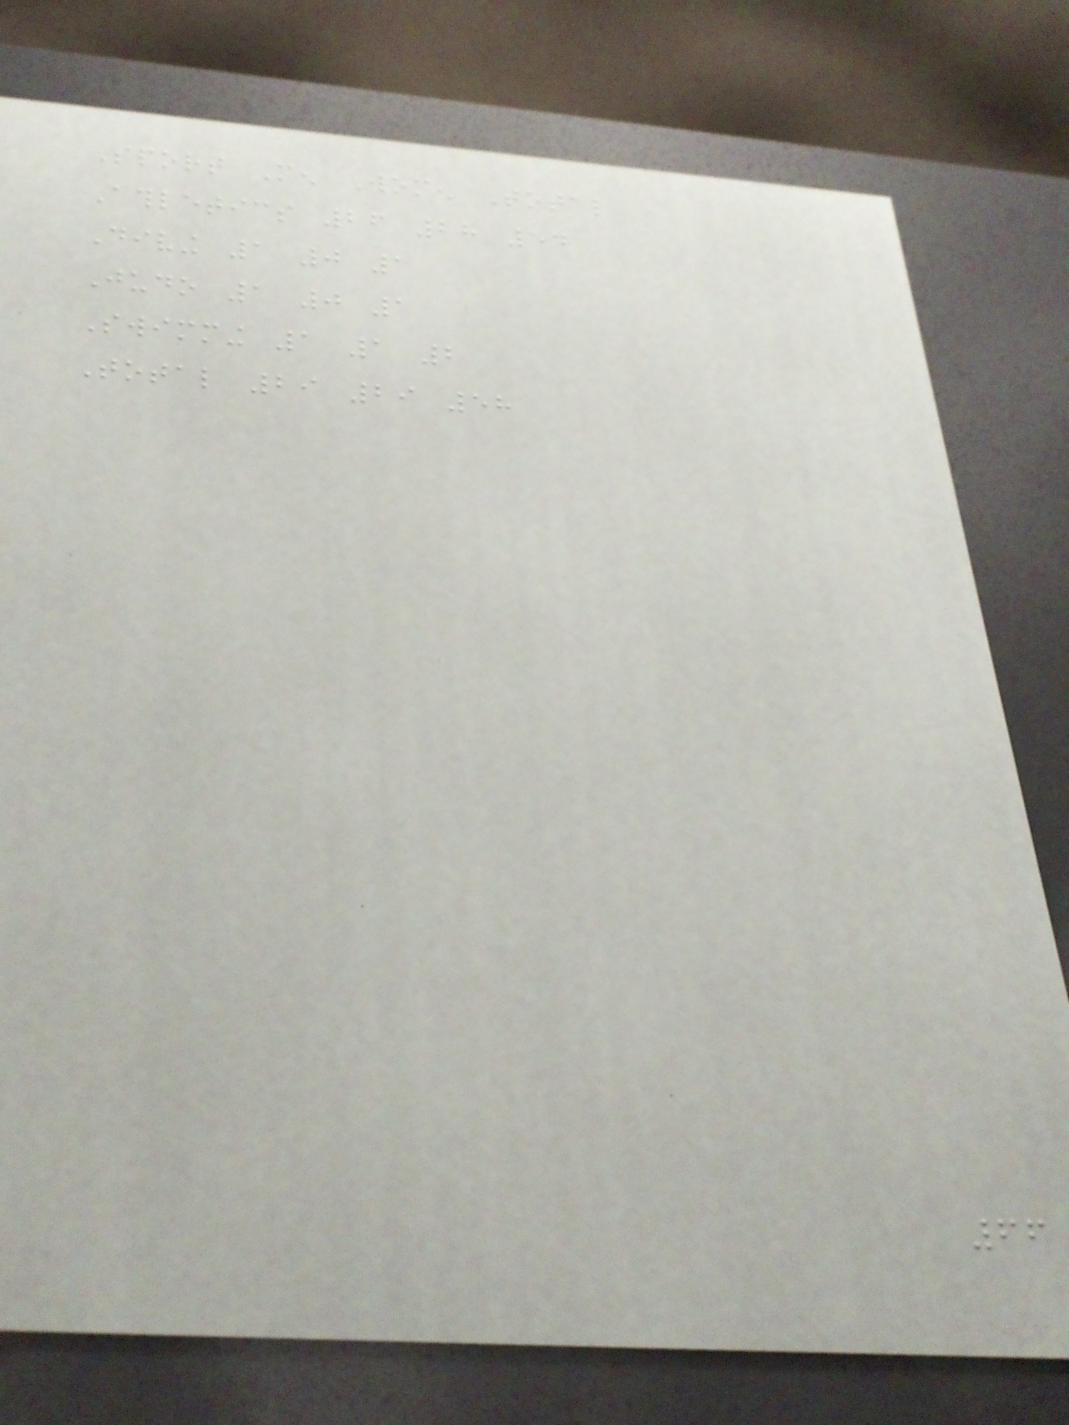Sport Men Women Total
Athletics 26 28 54
Diving 1 0 1
Judo 1 0 1
Swimming 1 1 2
Total 29 29 58
66
